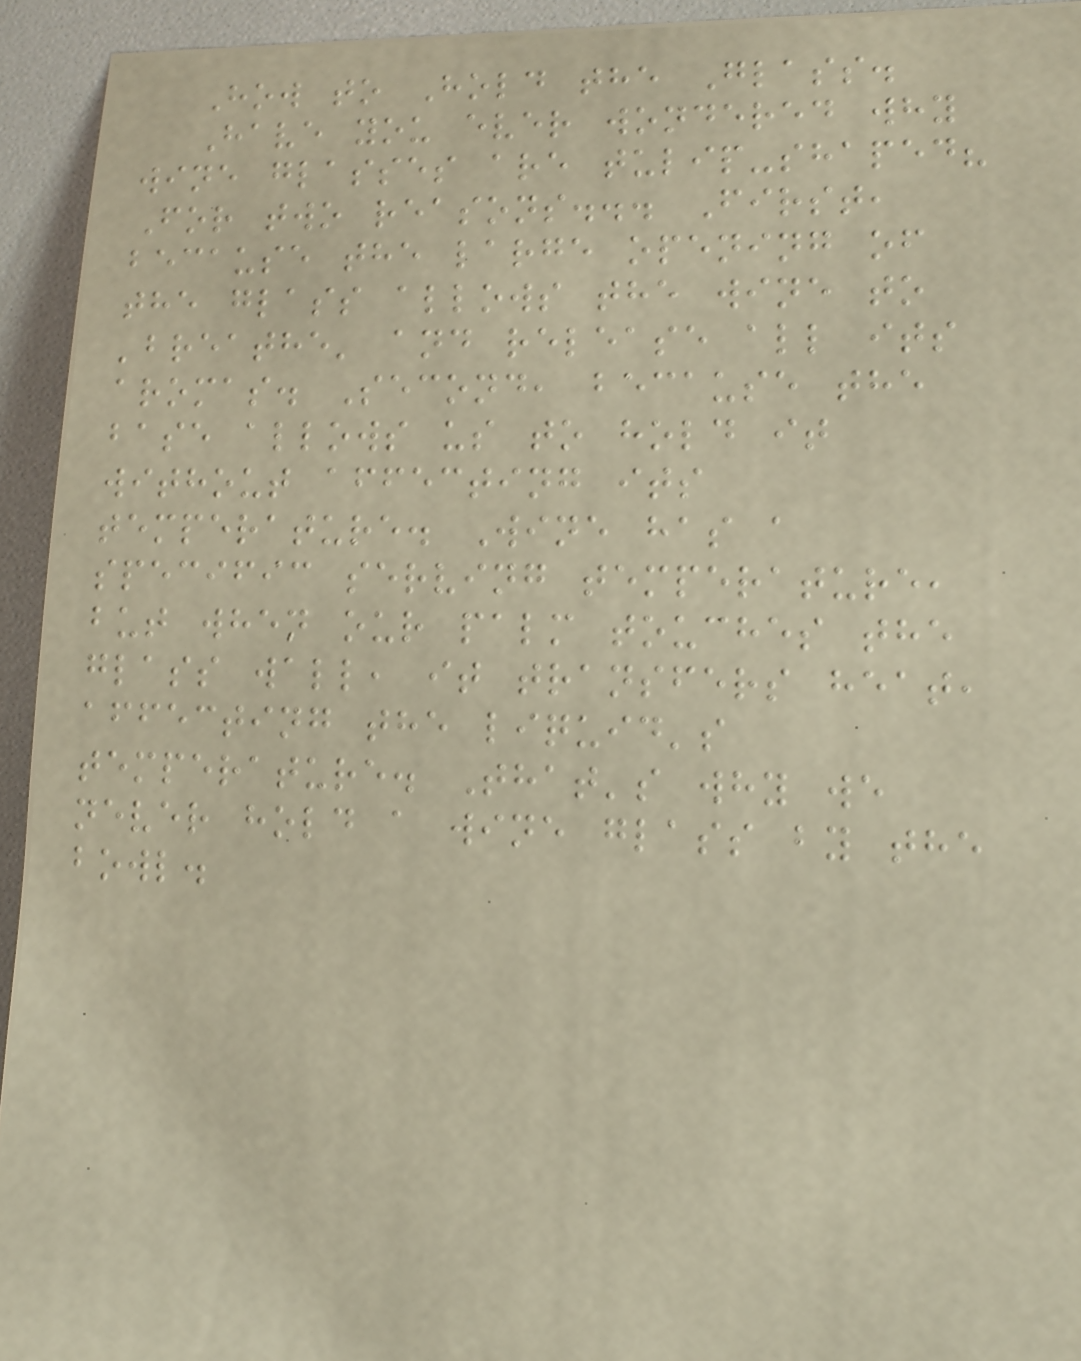How to Hold the Glass.
Have you ever wondered why
wine glasses are tulip-shaped?
For two reasons... First,
because the large opening of
the glass allows the wine to
'breathe' and release all its
aromas. Second, because the
base allows us to hold it
without affecting its
temperature. Wine has a
specific serving temperature,
but when our palm touches the
glass wall, it transfers heat,
affecting the liquid's
temperature. That's why we
never hold a wine glass by the
bowl.
